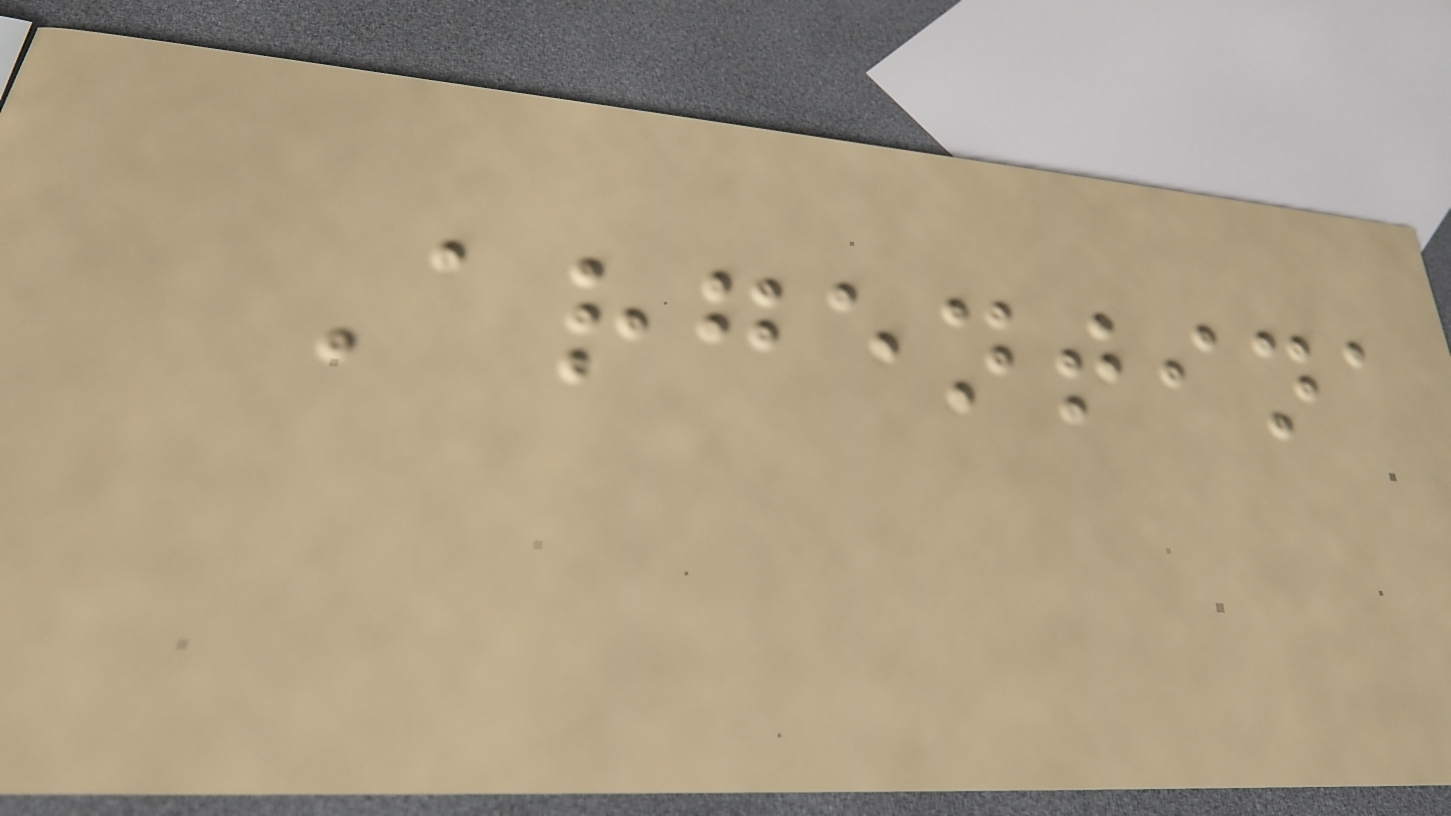Argentina
